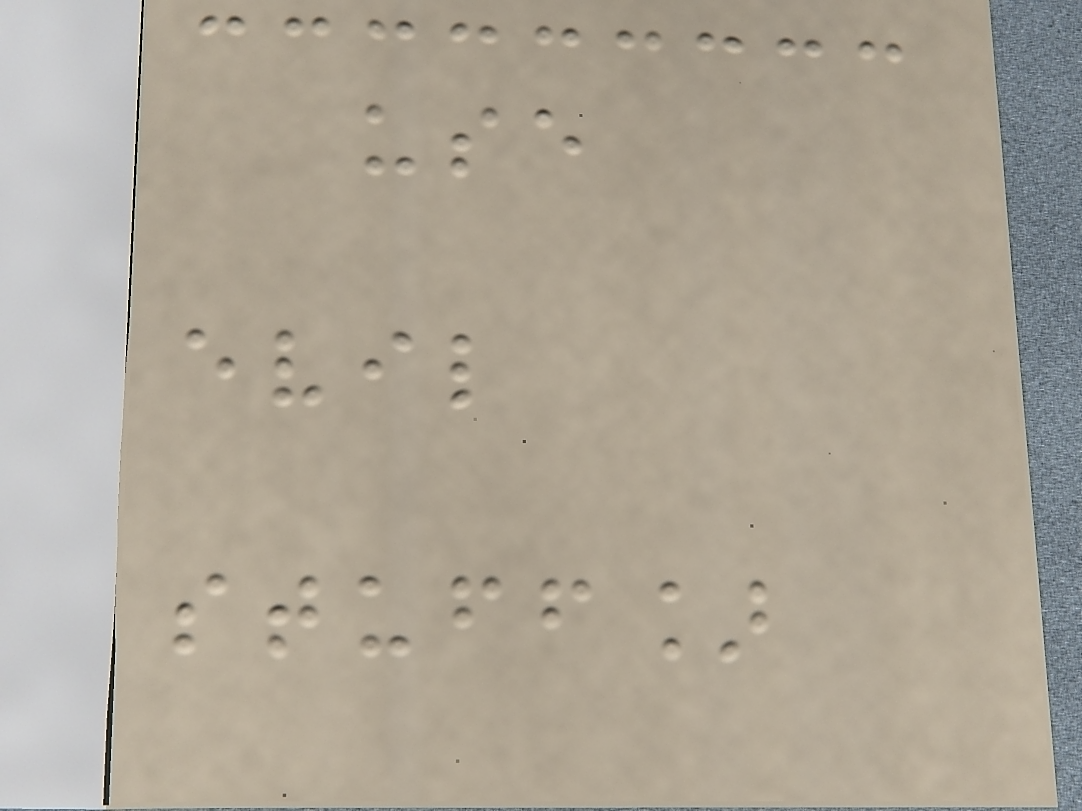use
evil
stuff]
